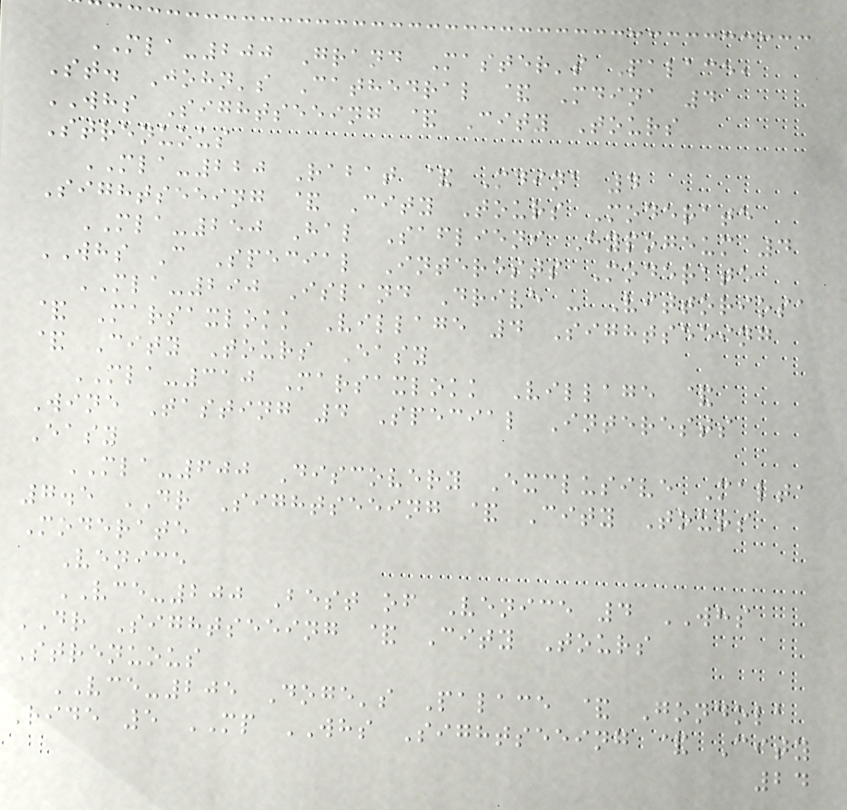MLA-200 Grand Master's Palace,
St. John's Cathedral & Mdina 4
WHS Sightseeing & City Tours
Strenuous
MLA-220 Rabat & Mdina 4
Sightseeing & City Tours Moderate
MLA-250 Hal Saflieni Hypogeum 4
WHS C Special Interests Moderate
MLA-290 Island Drive - Vittoriosa
& Marsaxlokk Village 4 Sightseeing
& City Tours Easy
MLA-310 Marsaxlokk Village &
Wine Tasting 4 Special Interests
Easy
MLA-600 Discovery Exclusive Malta
7.5 DR Sightseeing & City Tours
Moderate
Venice
VCE-200 Best of Venice 4 WHS
DR Sightseeing & City Tours
Strenuous
VCE-205 Doge's Palace & Gondola
Ride 5 MP WHS Sightseeing & City
24
